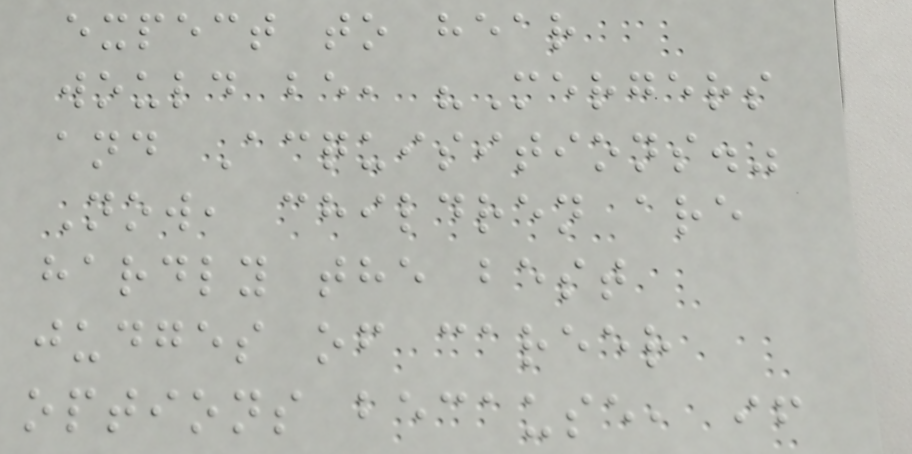expect to hear
would be, "Mergers
and Acquisitions."
Now, children are
hardly the best
judges of career
options because, if
